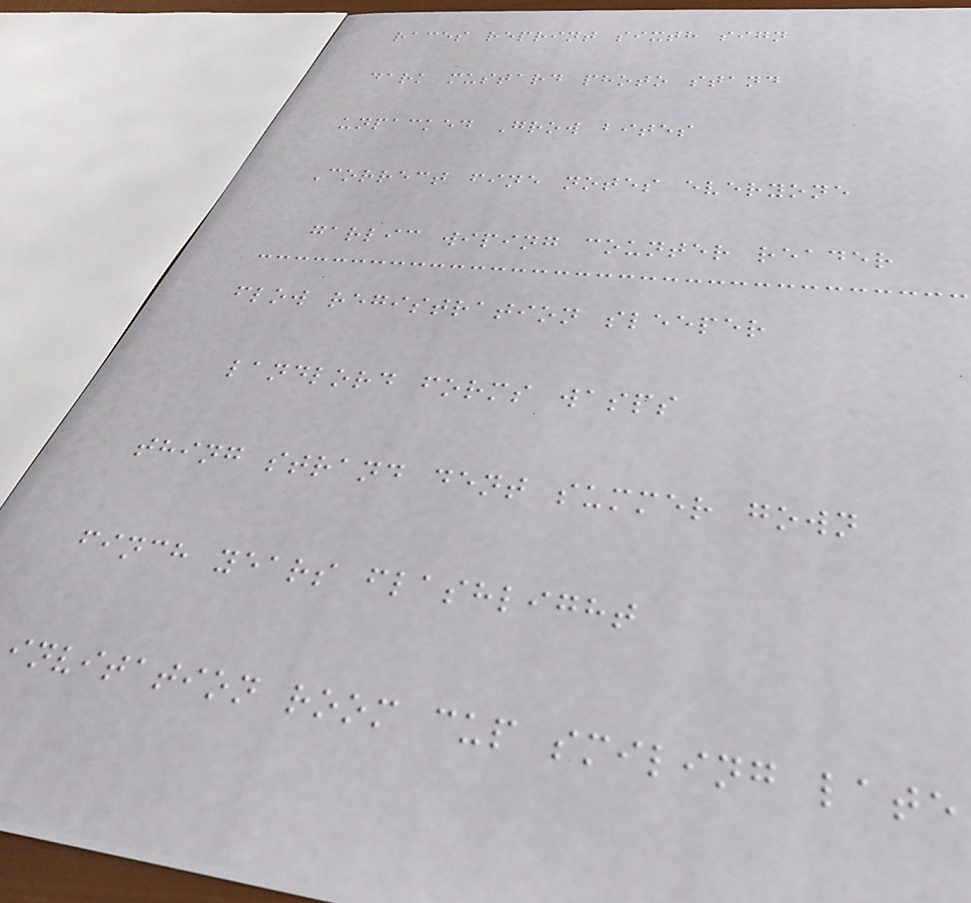races reprint sixth sign
dark mustard photo stand
unpacked Grow bites
Correct fine notes everyone
garlic wiping counter reader
flow registration sleeper
landlord forms wasps
thing strand dent summer gown
finch years flashlight
invitation room cup smiling late
